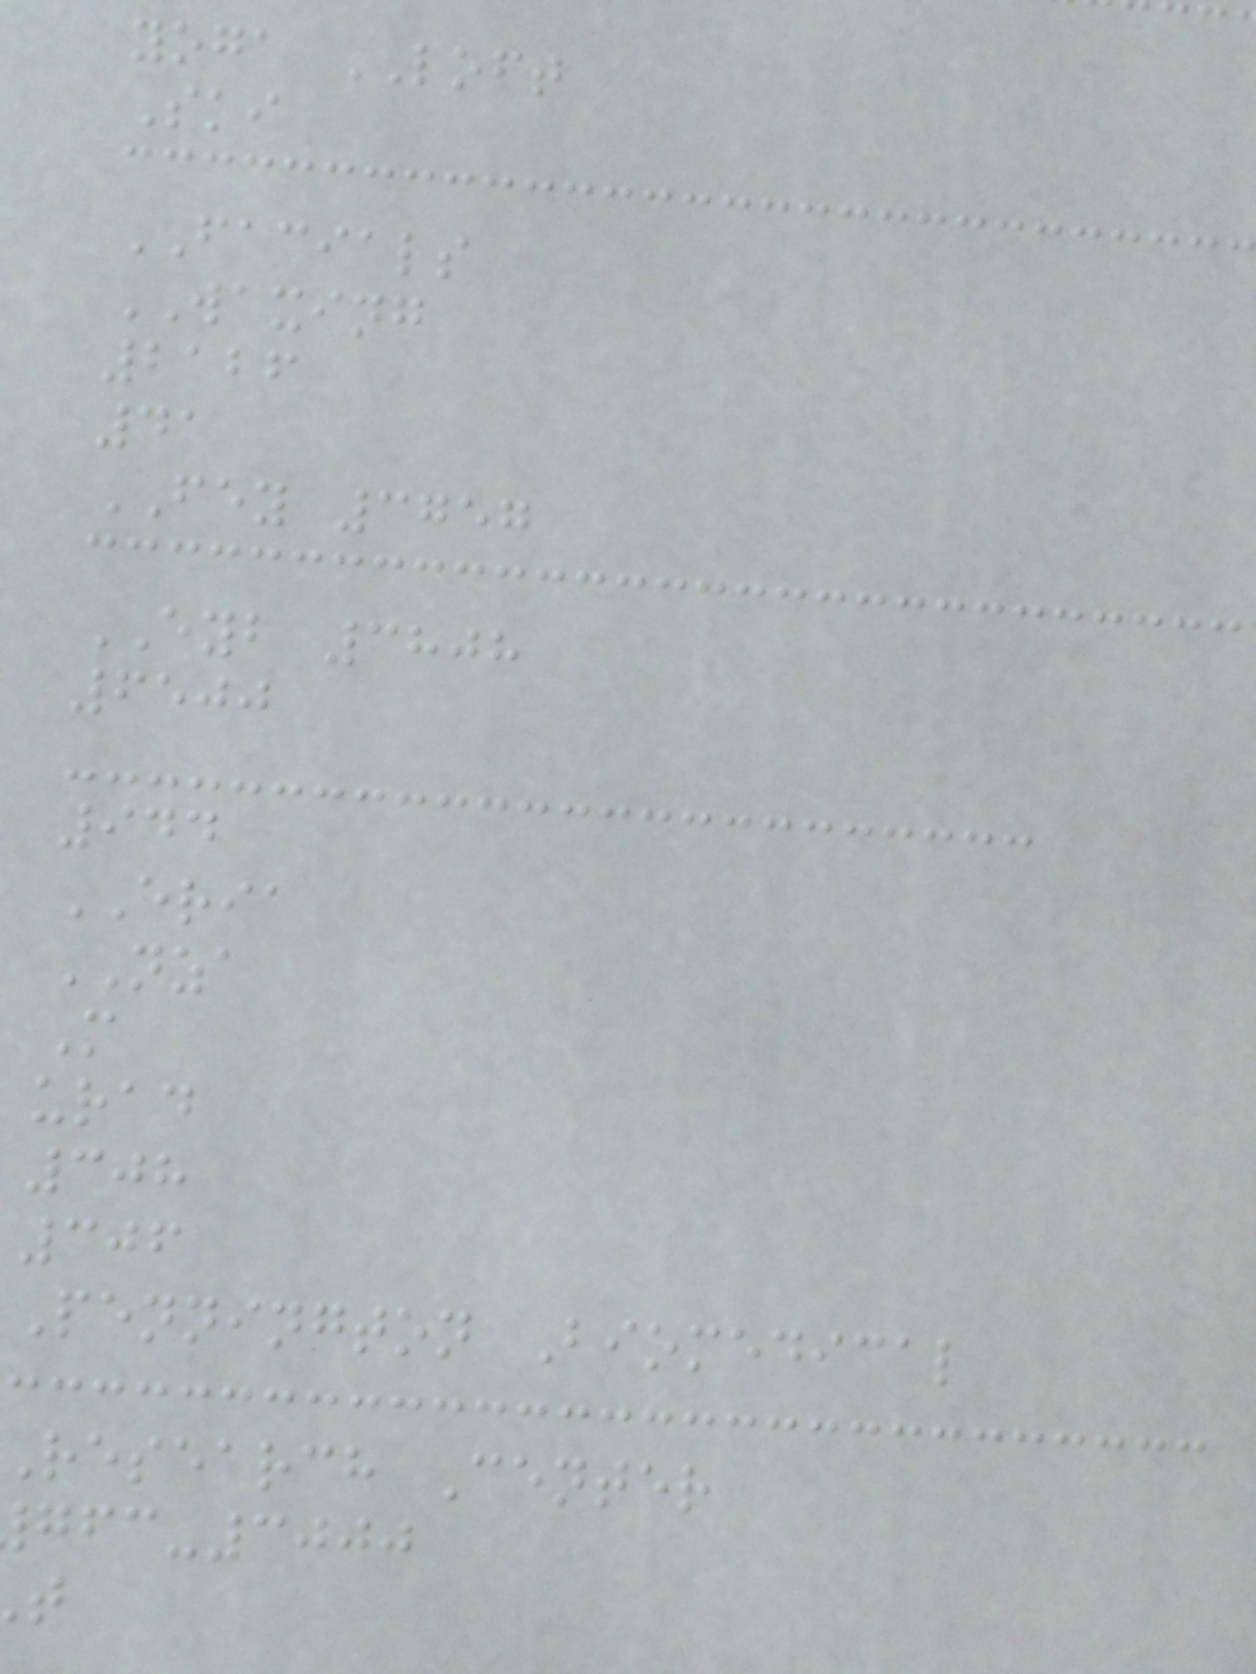yoga LOFT
Ski
FACIALS
WAXING
2126
41
FEY 3757
EYB 3808
6500
944
ERIA
NZA
M
urad
308
306
Pennington Biomedical
research Center
-3000
